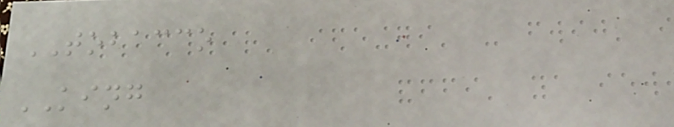TOBACCO
KING
